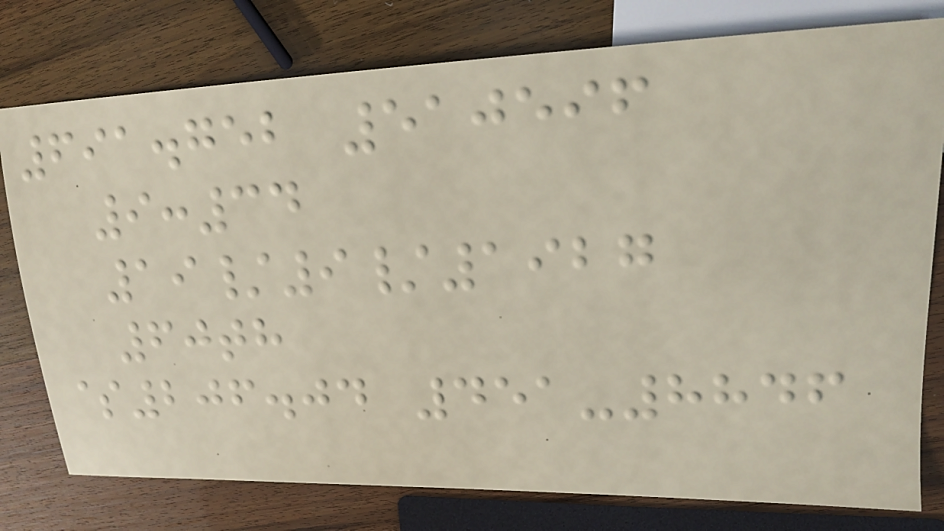691.752 510596
9:34
19/9/1927
60th
$206.04 451-8846
